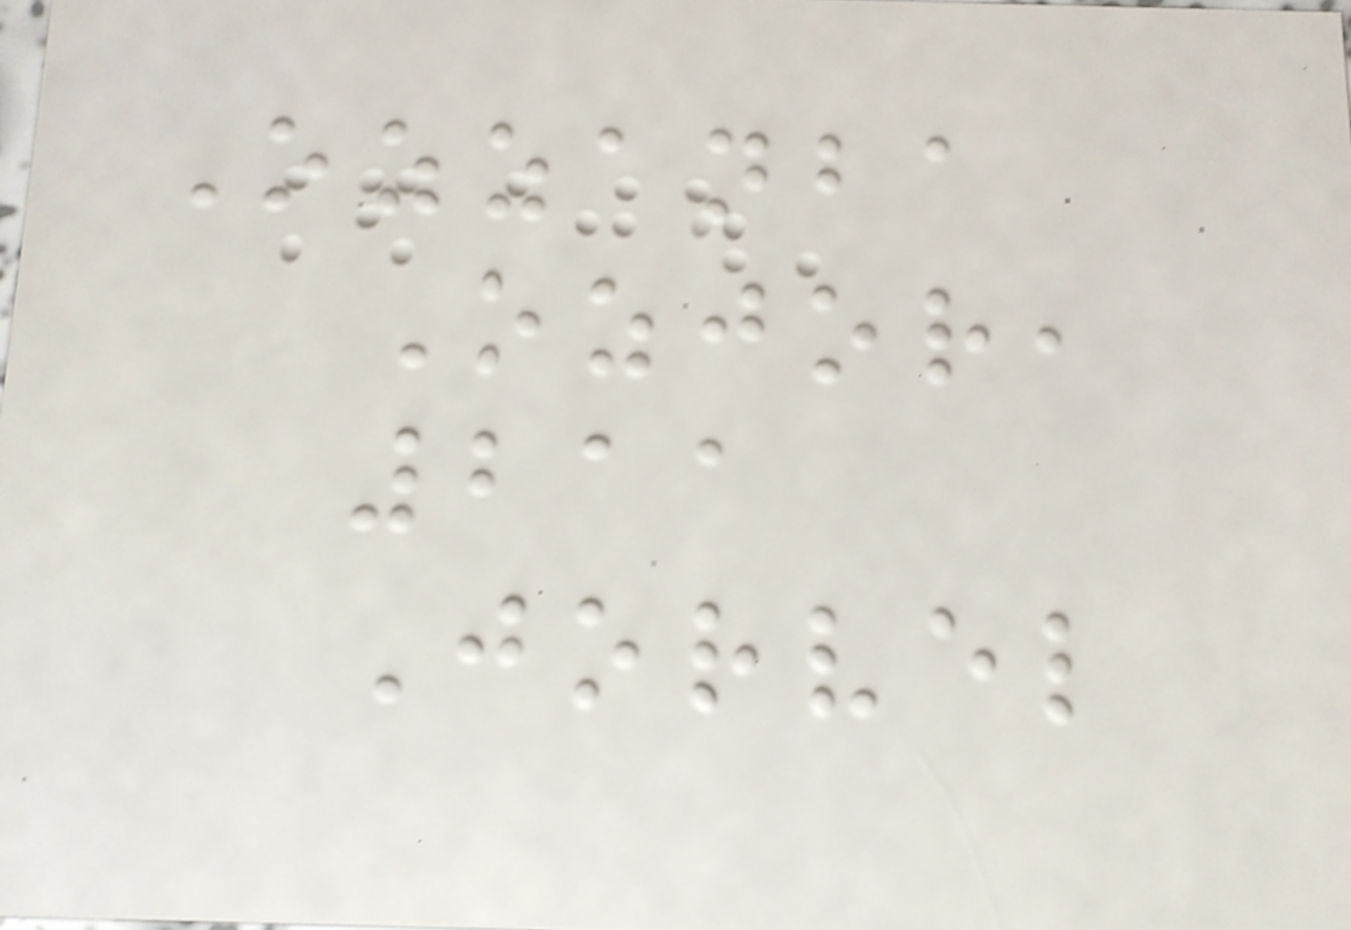Ozzanba
Ozjor,
211
Jorvel
